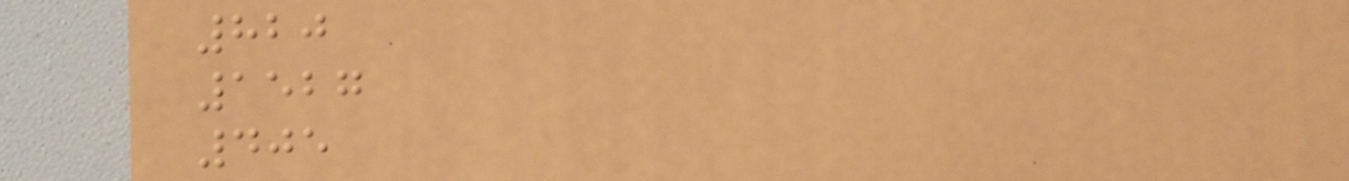820
1527
405
